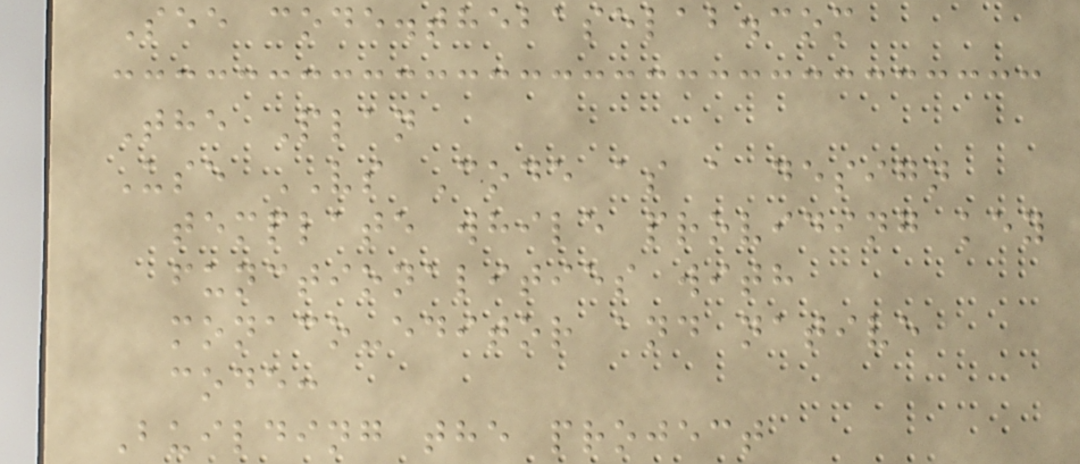See code.thebaselab.com
The Plan
Use VS Code as a design
template while providing key
functionalities with
monaco-editor and native
code:
Building the project
